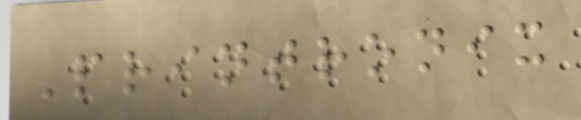Printronix
